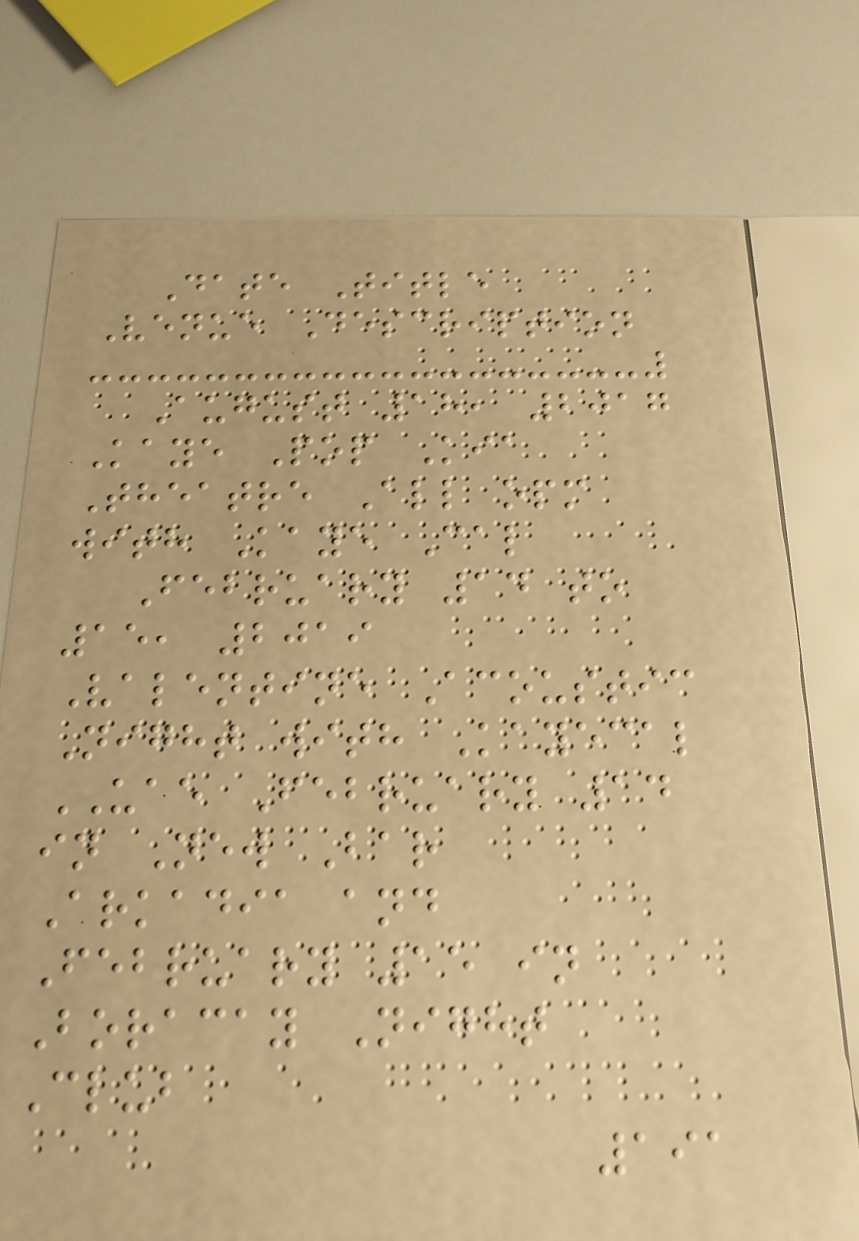Date Title
Venue Description
August 18, 2017
Kaye Pop Kia
Theatre All opm
with Kaye Cal
February 14 to
15, 2019
Valentine Acoustic
Night with Kayecal
UAE February 14
in New Bar
Arkadia and
February 15 in
Boracay Night
Club
191
